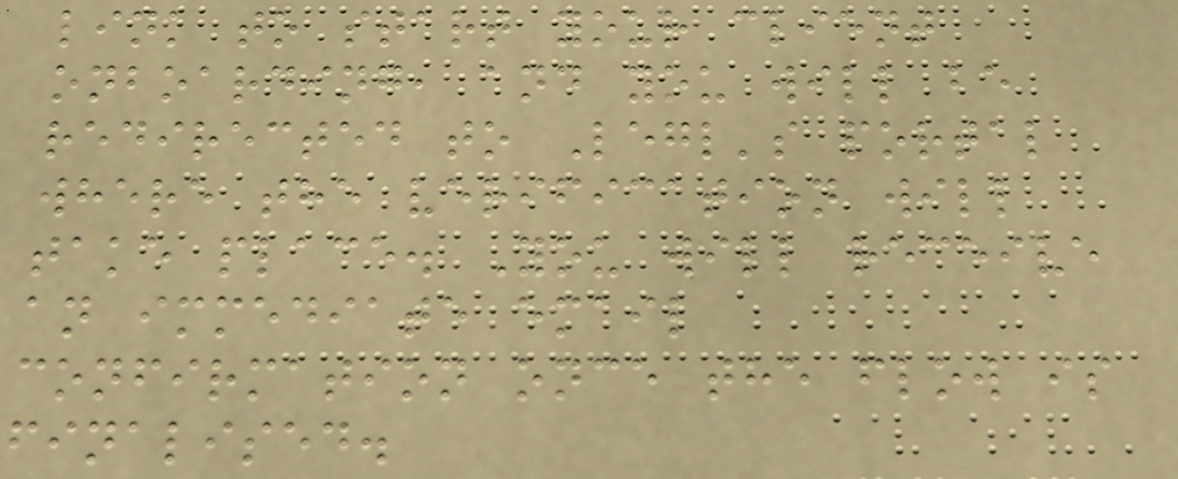link to start your client
onboarding, and you will be
redirected to Legl's portal
where the verification will
take place. You will receive
an immediate email
confirmation once the flow is
finalised.
